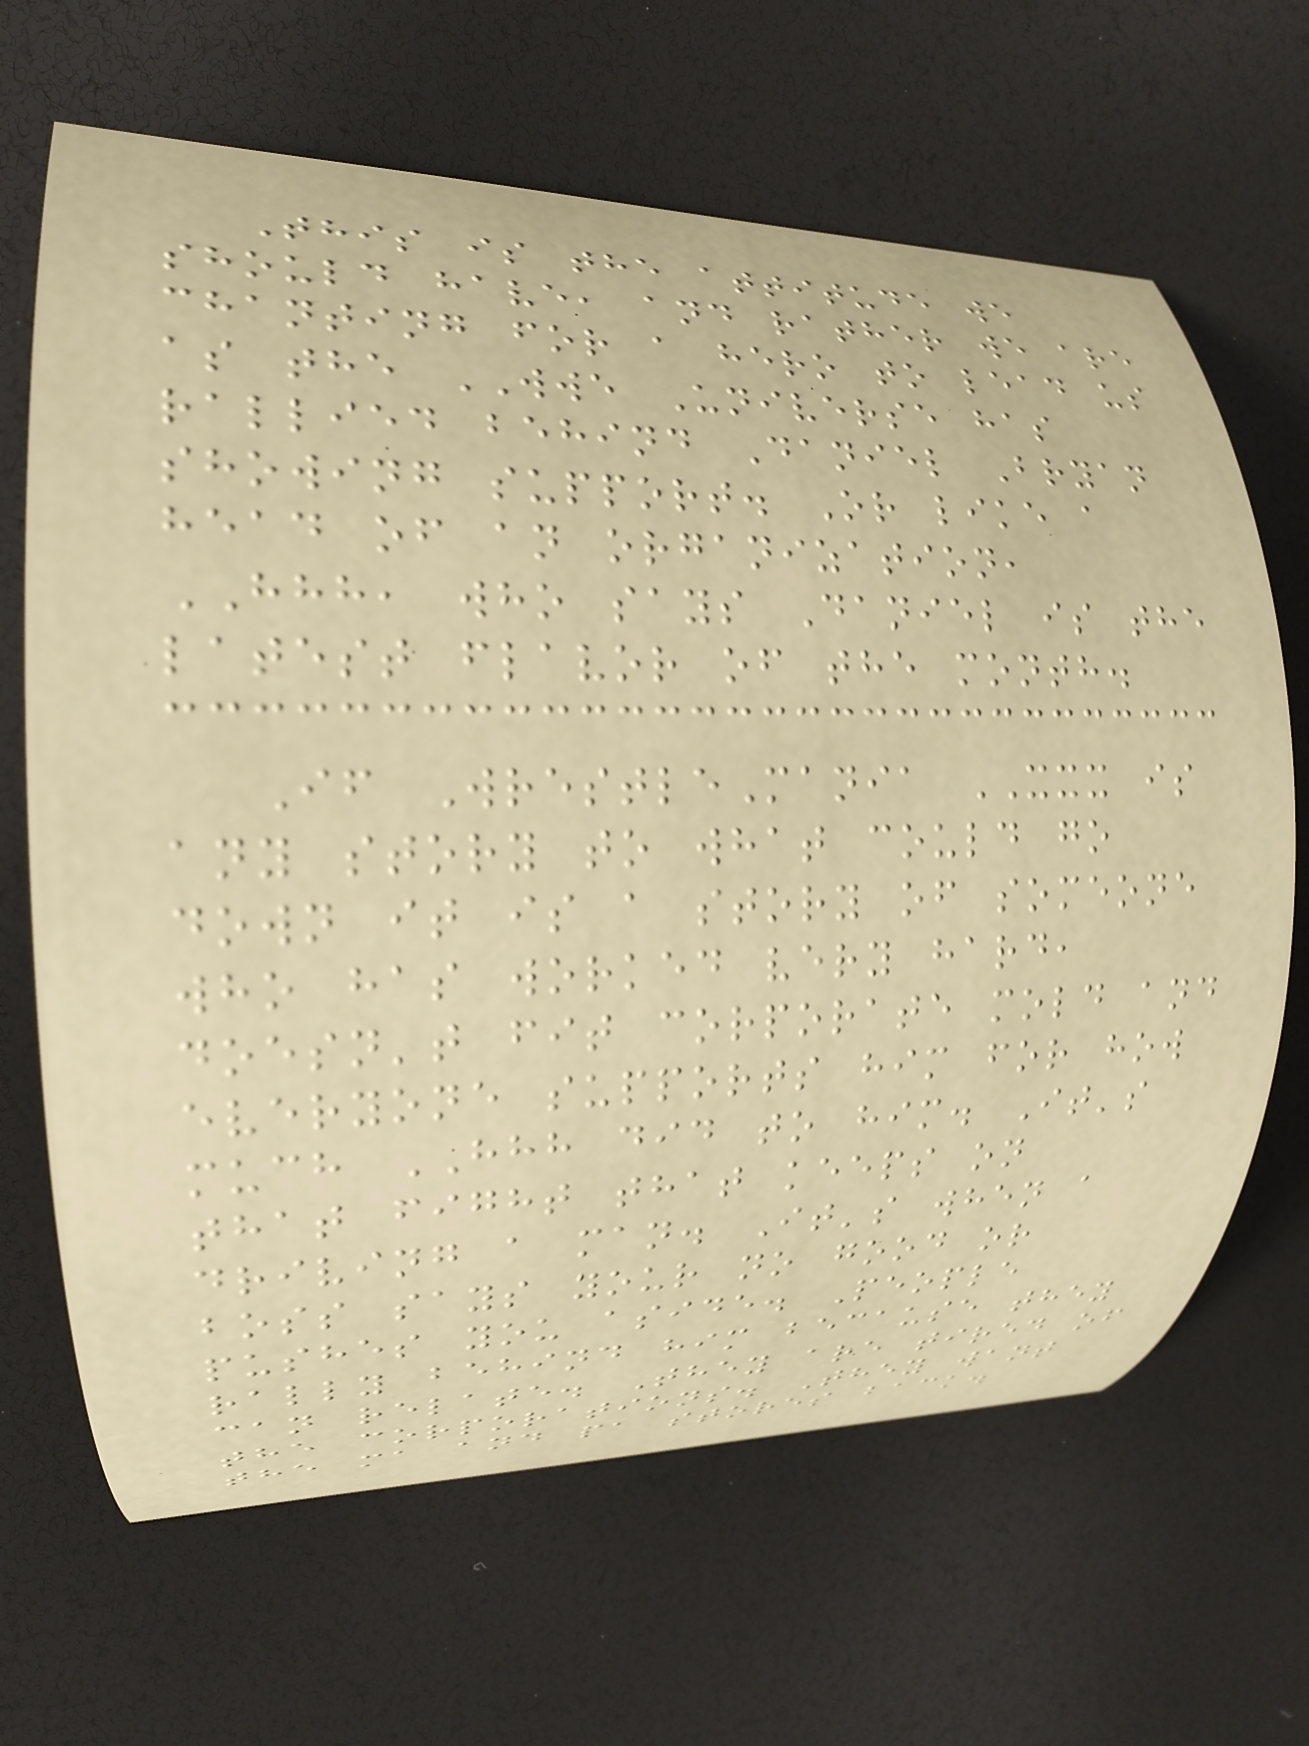This is the attitude we
should have, and rather we are
chanting for a hero to lead us
as the WWE Universe has
rallied behind Daniel Bryan
showing support. Or like a
head of an organization,
HHH, who says Daniel is the
latest flavor of the month.
If WrestleMania XXX is
any story to what could go
down it is a story of someone
who has worked very hard,
doesn't fit corporate mold and
everyone supports him for how
much HHH did to him. It's
that fight that keeps on
driving a man. It's when a
boss says your no good or
pushes you aside. People
rally behind him because they
can relate. They are tired of
the corporations. They want
the ma and pa stores back.
